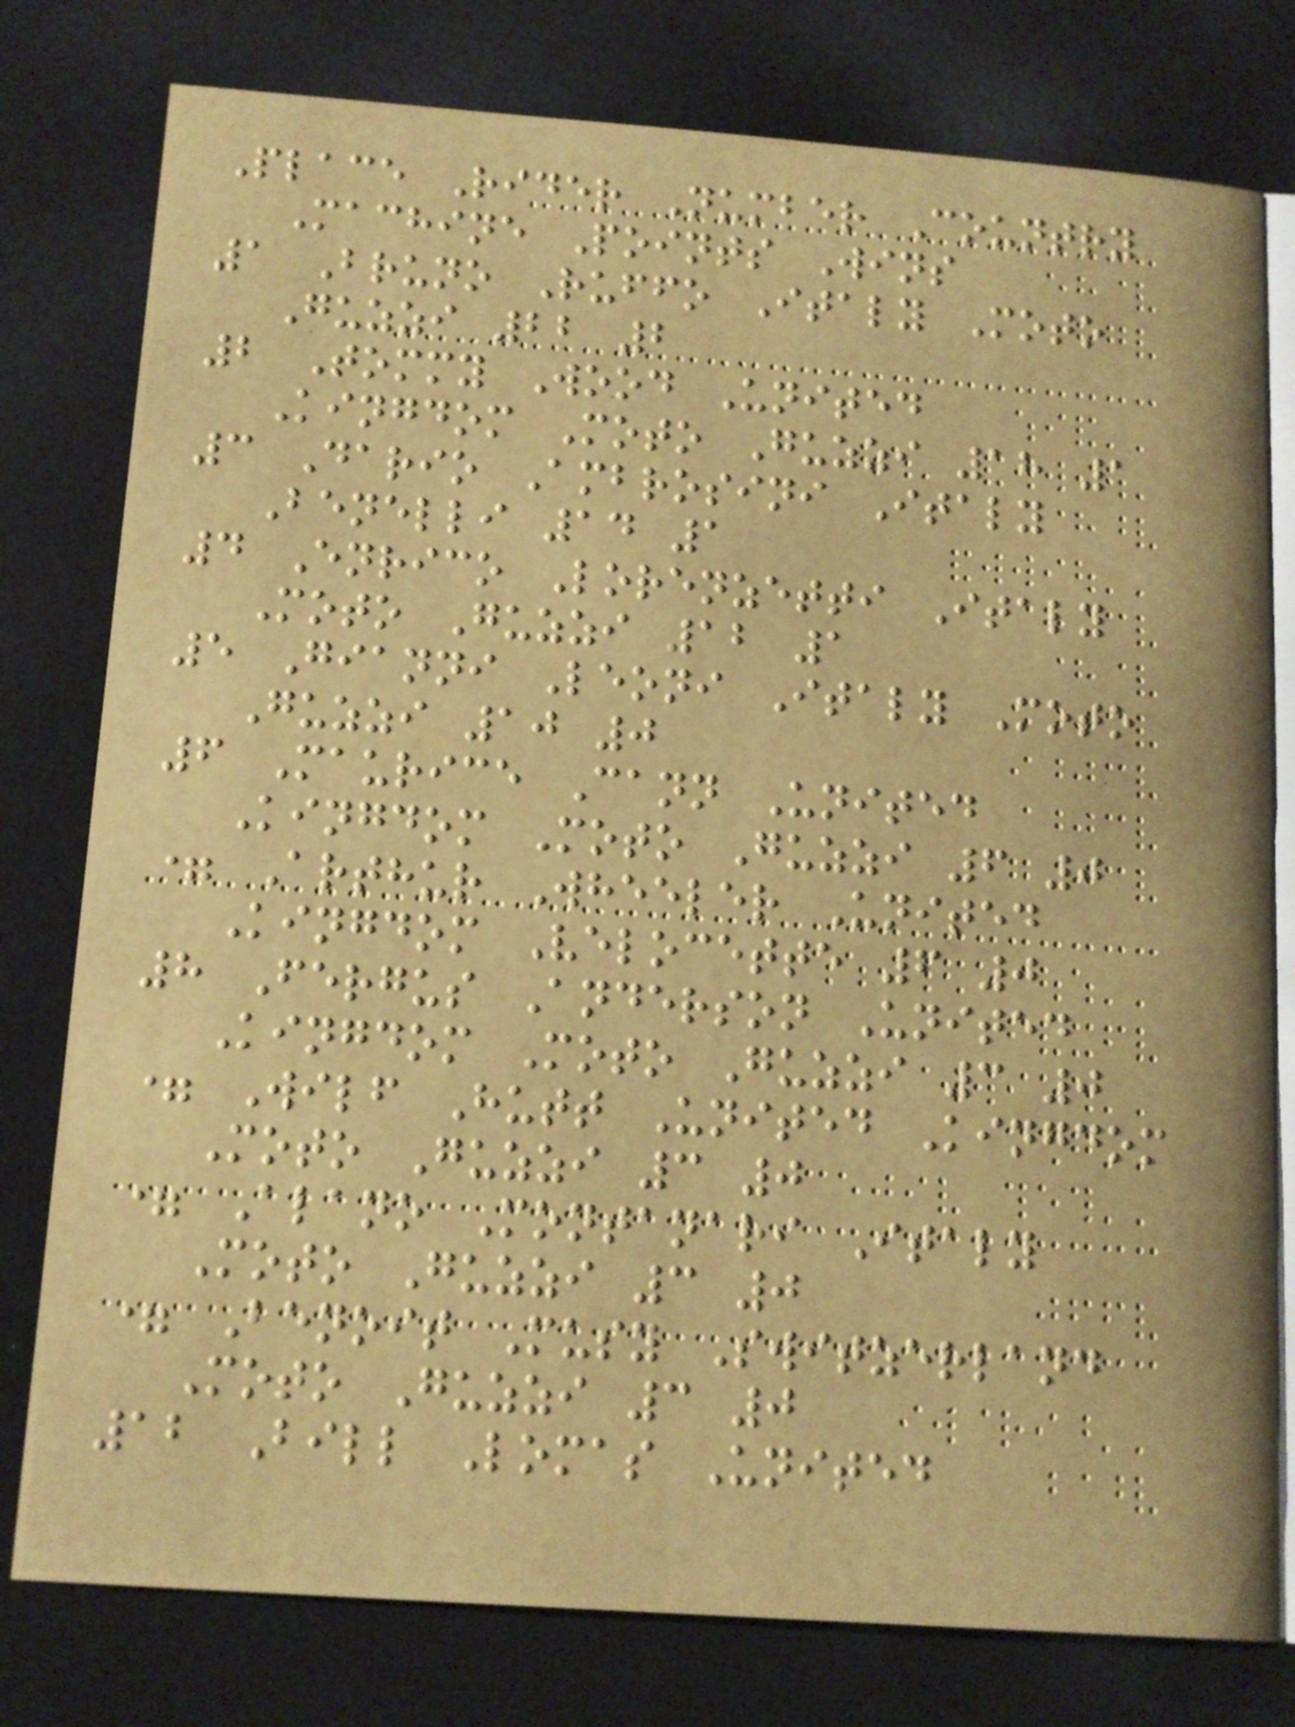Place Rider Number Country
Machine Points Wins
1 Bruno Ruffo Italy Moto
Guzzi 22 2
2 Tommy Wood United
Kingdom Moto Guzzi 18 1
3 Dario Ambrosini Italy
Benelli 14 1
4 Enrico Lorenzetti Italy
Moto Guzzi 12 1
5 Gianni Leoni Italy Moto
Guzzi 10 0
6 Maurice Cann United
Kingdom Moto Guzzi 6 0
= Arthur Wheeler United
Kingdom Velocette 6 0
8 Fergus Anderson United
Kingdom Moto Guzzi 3 0
= Wilf Hutt United Kingdom
Moto Guzzi 3 0
= Alano Montanari Italy
Moto Guzzi 3 0
= Benoit Musy Switzerland
Moto Guzzi 3 0
12 Bill Lomas United
